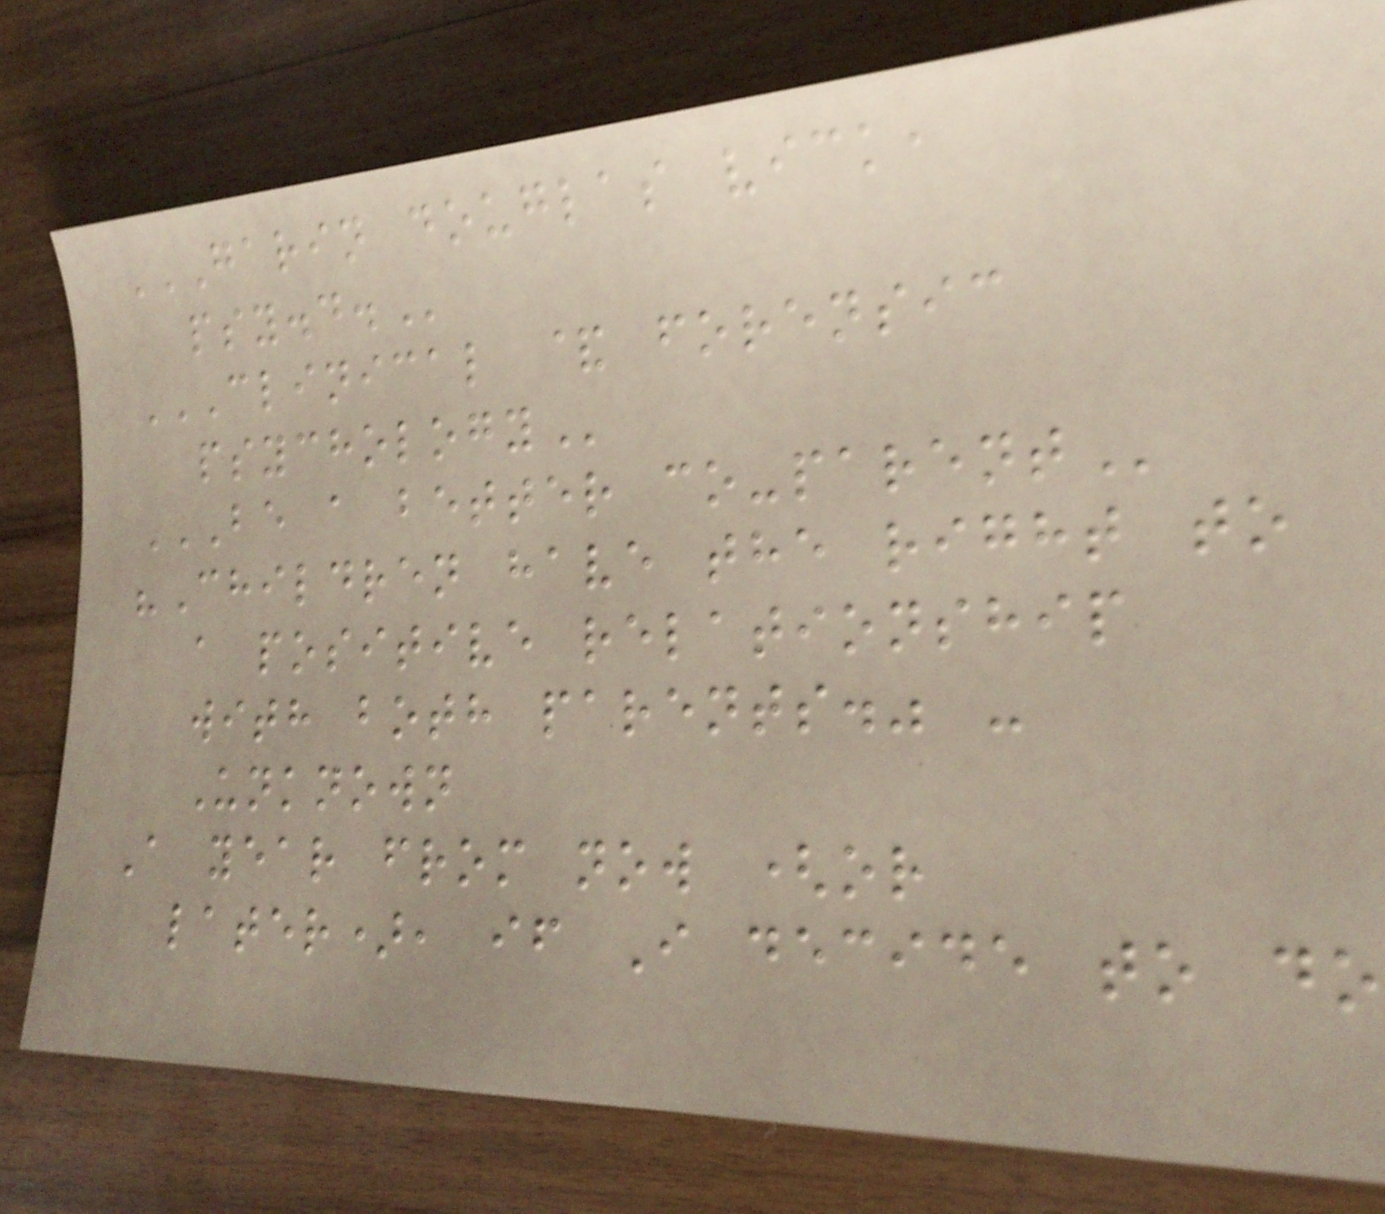GARIN DOUGLAS VICK,
PSY.D.
CLINICAL & FORENSIC
PSYCHOLOGY
BE A BETTER CO-PARENT
"Children have the right to
a positive relationship
with both parents." -
Unknown
A year from now (or
later), if I decide to do
